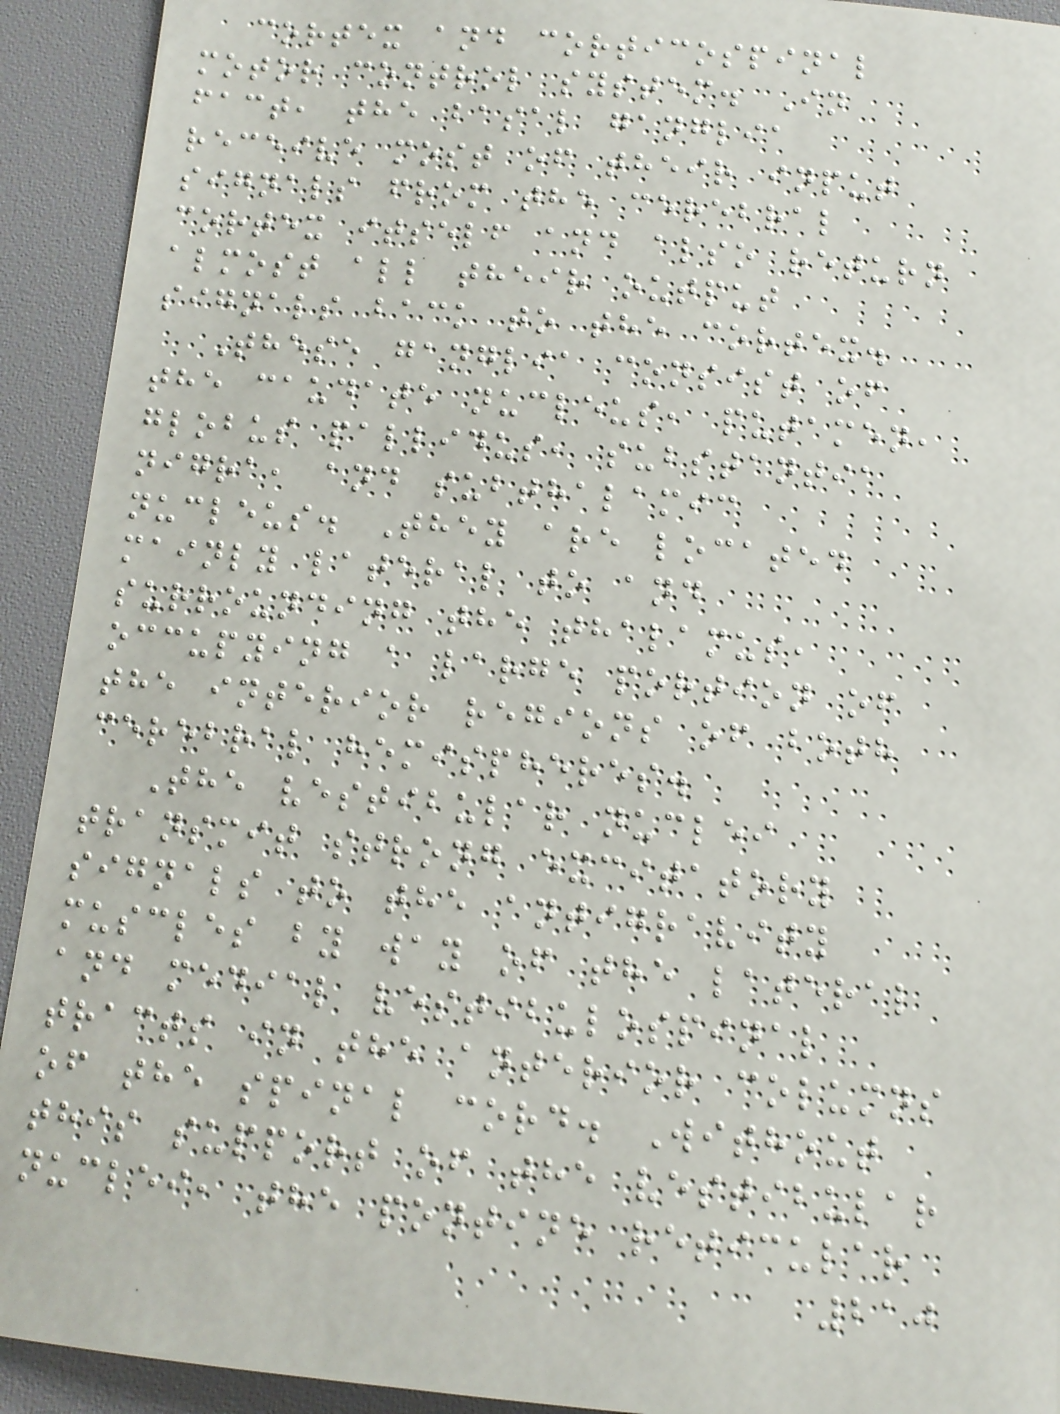cortex and corticospinal
motor control system. In
fact, the basal ganglia
receive most of their input
signals from the cerebral
cortex itself and also return
almost all their output
signals back to the cortex.
These ganglia consist of
the caudate nucleus, putamen,
globus pallidus, substantia
nigra, and subthalamic
nucleus. They are located
mainly lateral to and
surrounding the thalamus,
occupying a large portion of
the interior regions of both
cerebral hemispheres.
The vestibular nuclei
transmit strong excitatory
signals to the antigravity
muscles by way of the lateral
and medial vestibulospinal
tracts in the anterior columns
of the spinal cord. Without
this support of the vestibular
nuclei, the pontine reticular
210
